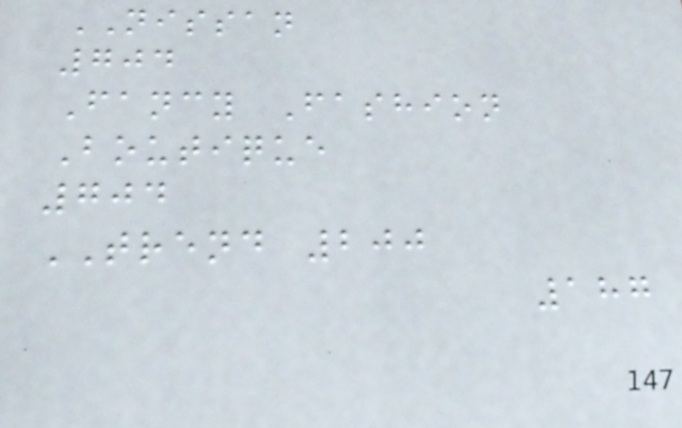NISSAN
704
Fancy Fashion
Boutique
704
TREND 200
187
